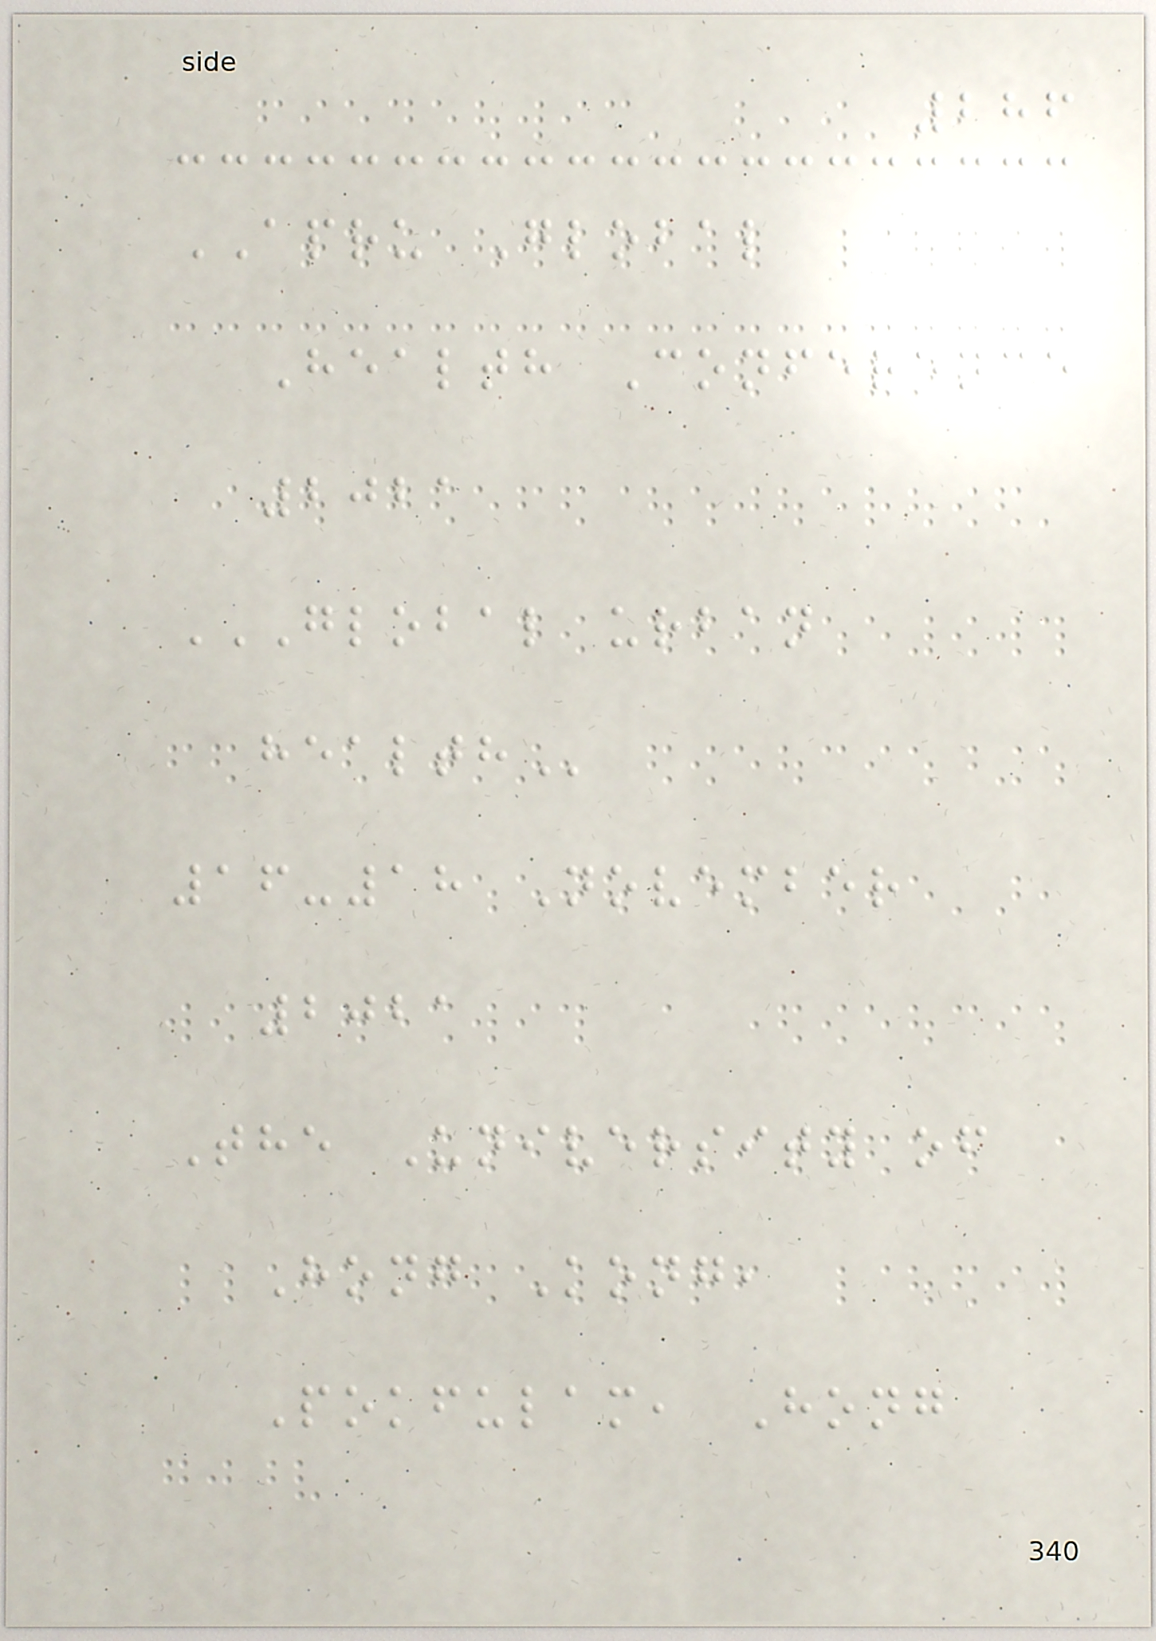286
APRU Global
Health Conference
2021
GLOBAL URBAN
HEALTH
16-18 November
2021
The University of
Hong Kong,
Pokfulam, Hong
